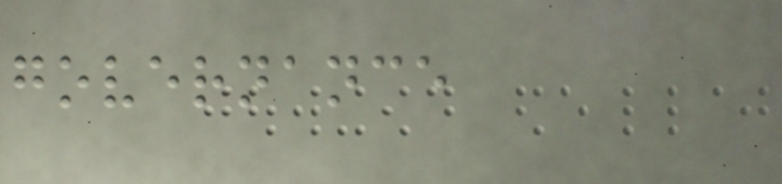governance
